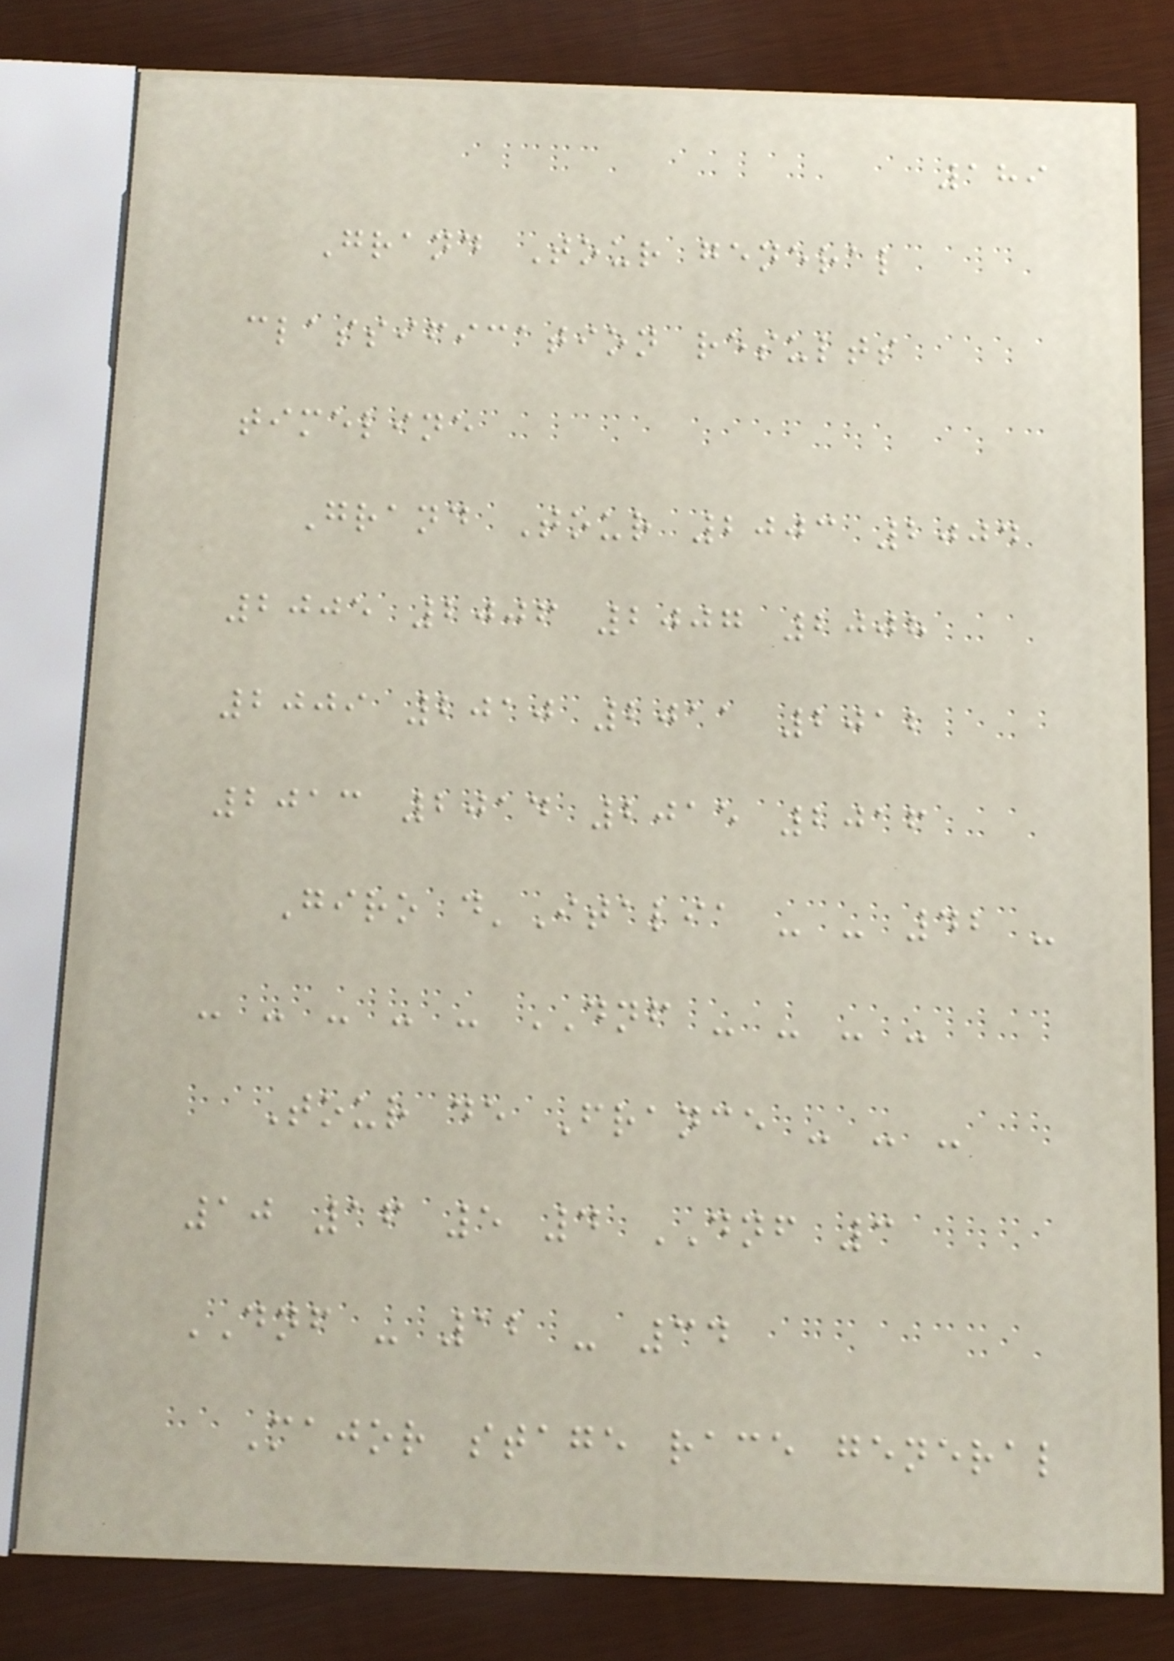189
Grand Tour general
classification results
timeline
Grand Tour 2003 2004
2005 2006 2007 2008
2009 2010 2011 2012
2013 2014 2015 2016
Giro d'Italia - - 42 -
- - - - - DNF - - - -
Tour de France - - -
10 16 5 4 DNF 3
DNF - 12 - 34
Major stage race general
